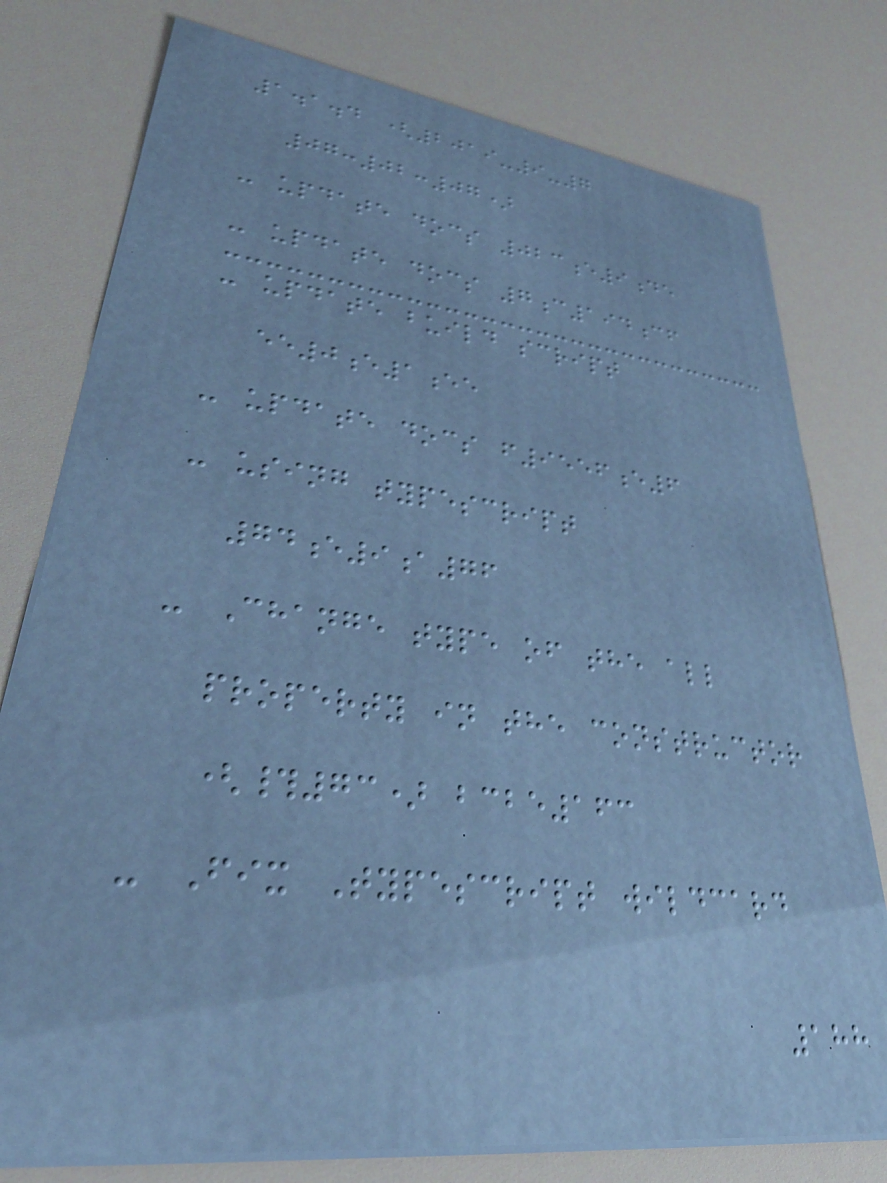1.1.4 (2019-9-7
07:02:07)
- update docs 023e9de
- update docs 7c194cf
- update build script
ee0e1ee
- update docs f9556e6
- using typescript
74e9a76
- Change type of the all
property in the constructor
(#73) bcbe163
- Fix Typescript wildcard
188
